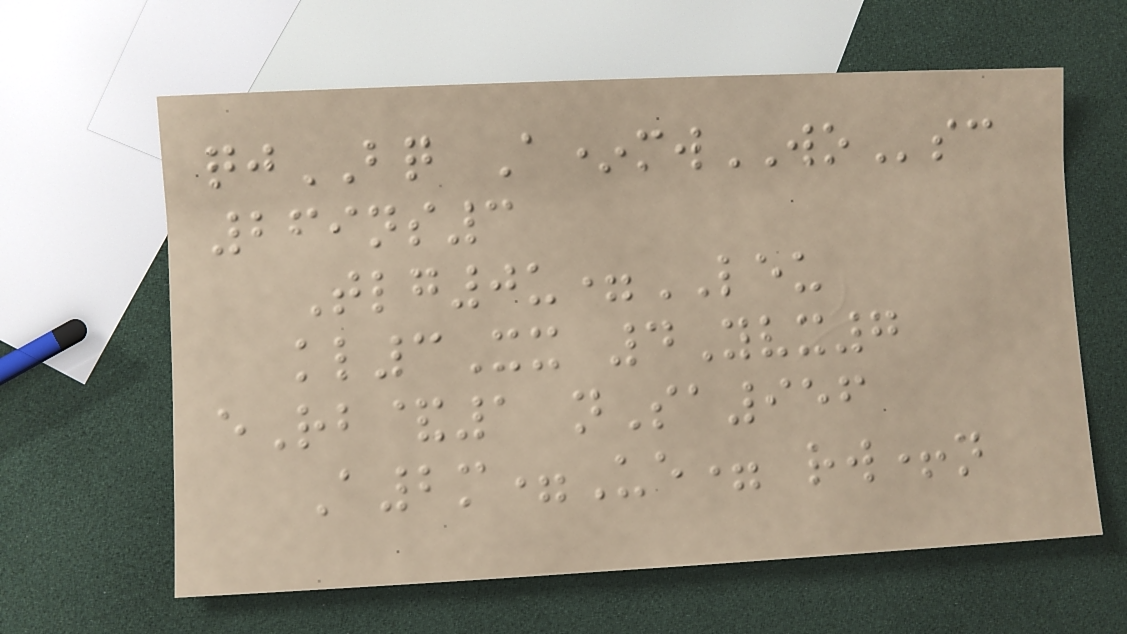qjBQ A*mwWOsc
269ns3
Tlg0u=LEU
kl3Xx 4Yvx7
eRb&1 nSa956
A2m=Ue= rw+n
